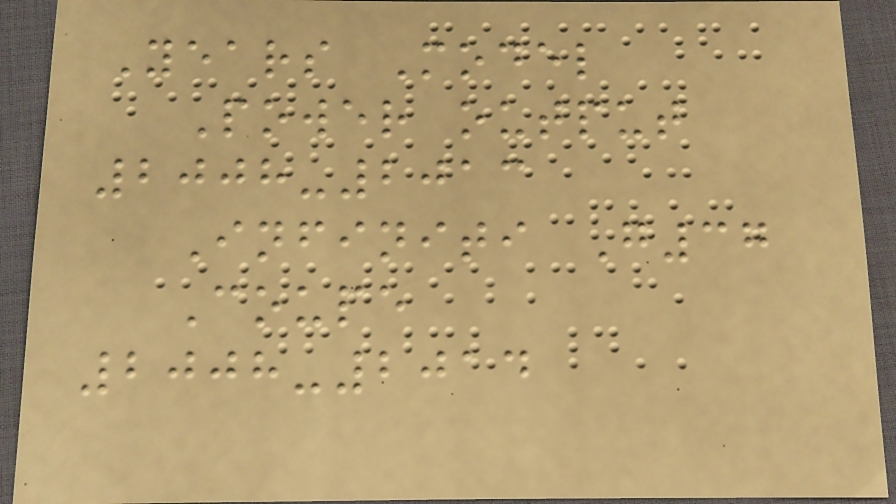Years Model
Power output
2008-2013
Infiniti G37
Coupe
2008-2014
